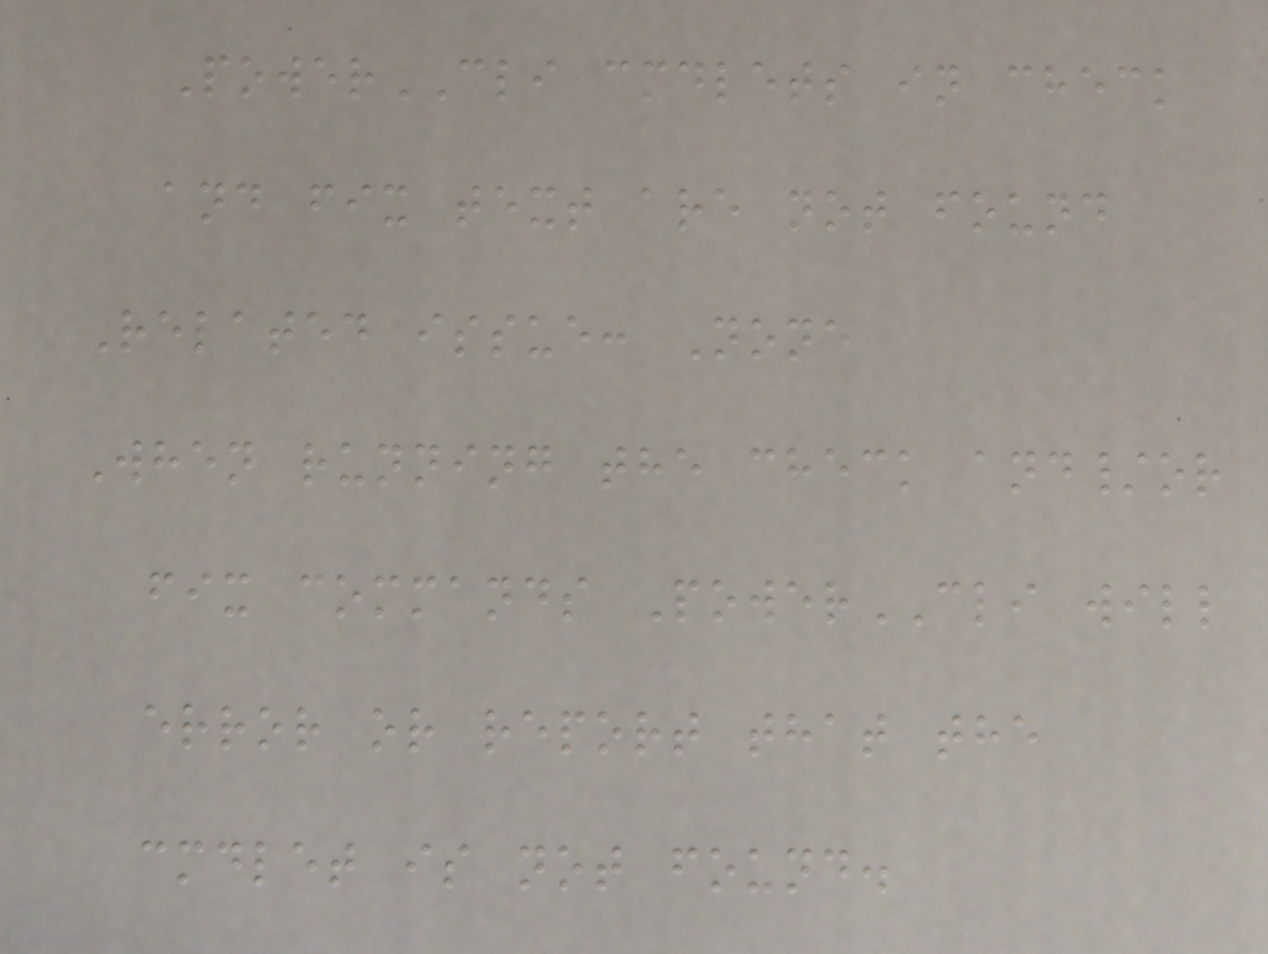PowerCLI cmdlets in check
and fix text are not found
Related issue: None
When running the check and/or
fix commands PowerCLI will
error or report that the
cmdlet is not found.
